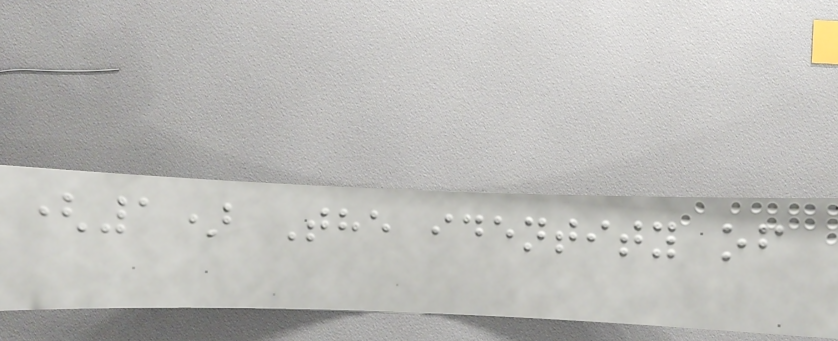(1) The identity of
